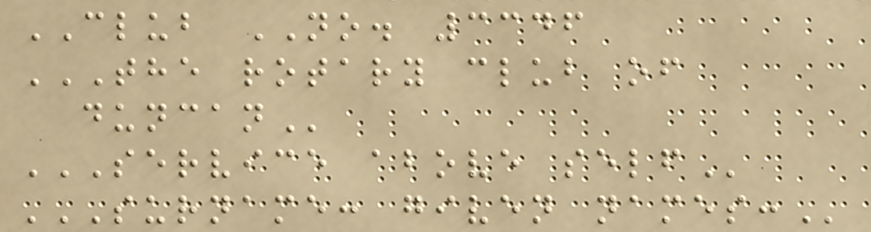CLUB NO. 3346
THE ROTARY CLUB OF
DUNCAN
SERVICE ABOVE SELF
SURNAME: GIVEN NAMES:
